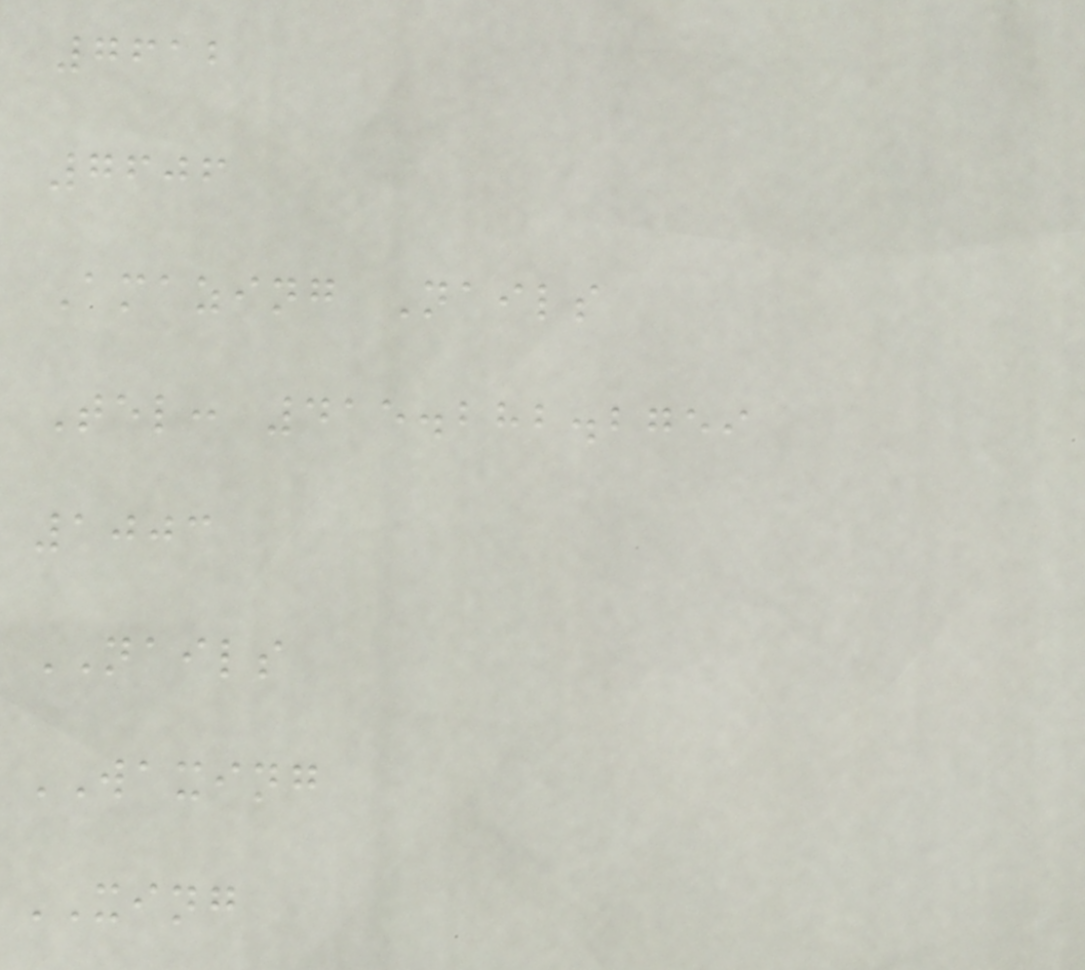7612
7606
Amazing Nails
Tel: 415.282.2759
1003
NAILS
WAXING
XING
